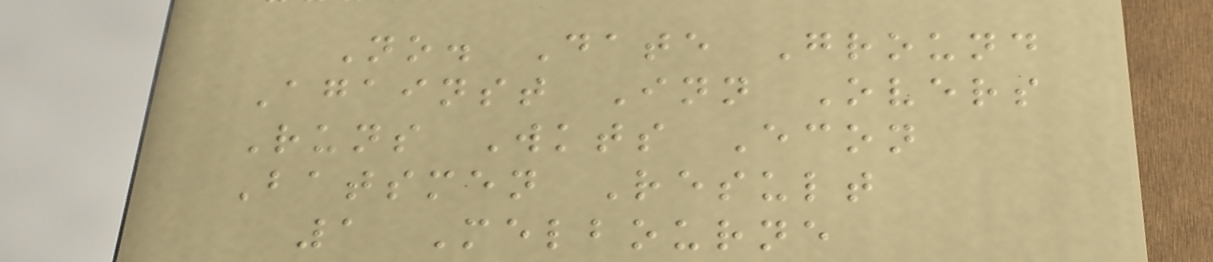No. Date Ground
Against Inn Overs
Runs Wkts Econ
Batsmen Result
1 Melbourne
